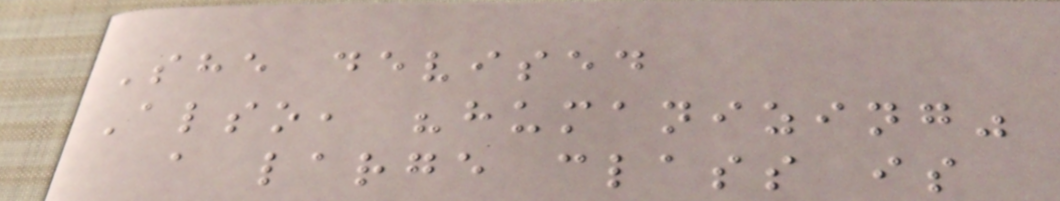She devised
Also, "humanizing"
a large class is
